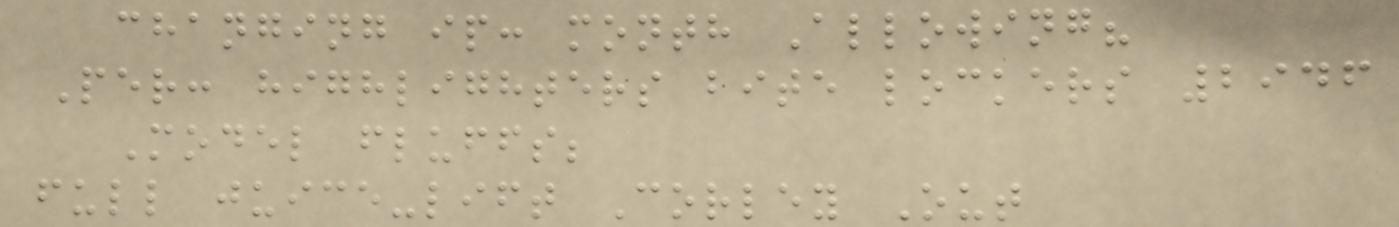changing ip: month Allowing?
Per: highlighters bite lockers 2946
Model fluffs;
full juice-lift Corley Out
